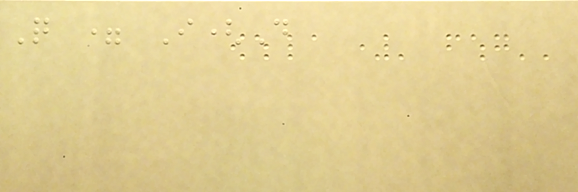Q = I(D
